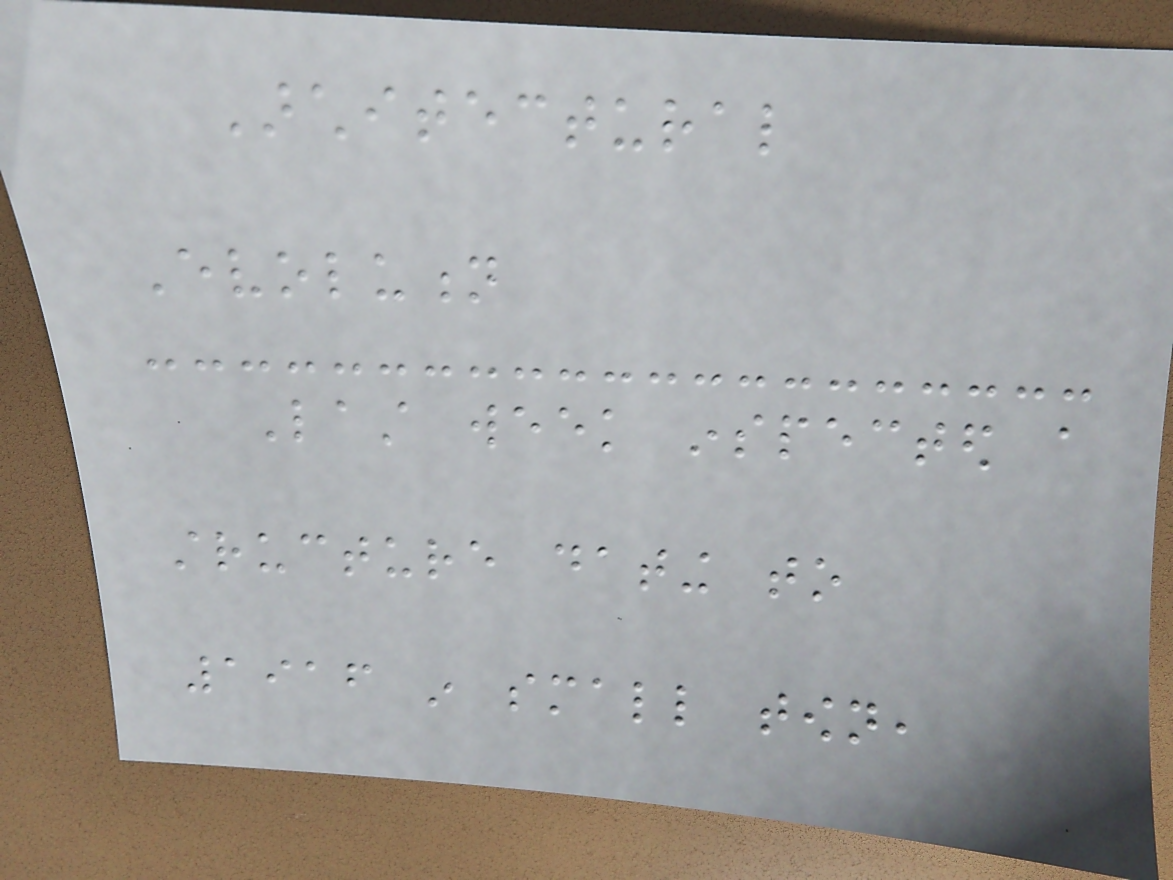Architectural
Evolution
Last week inspected a
structure dating to
1916 in small town,
